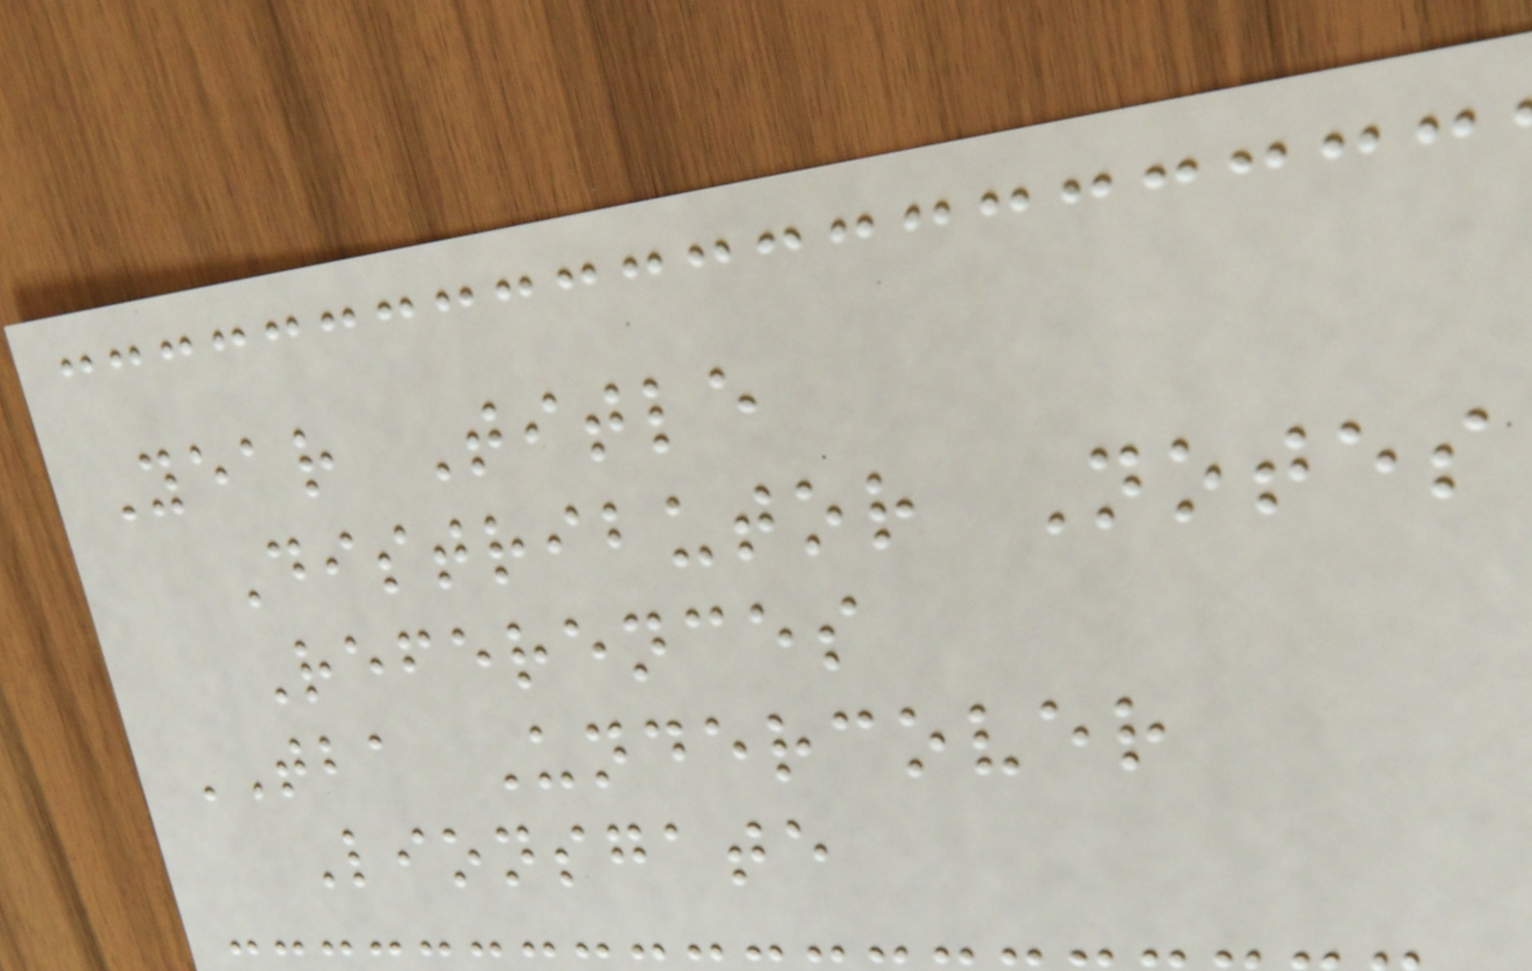Year Title
Distributor Notes
References
TBA Undercover
Lionsgate
